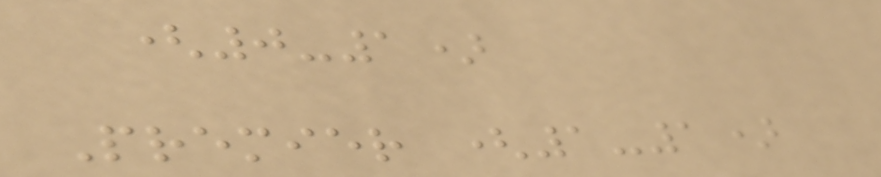(0-1)
Premier (1-1)
